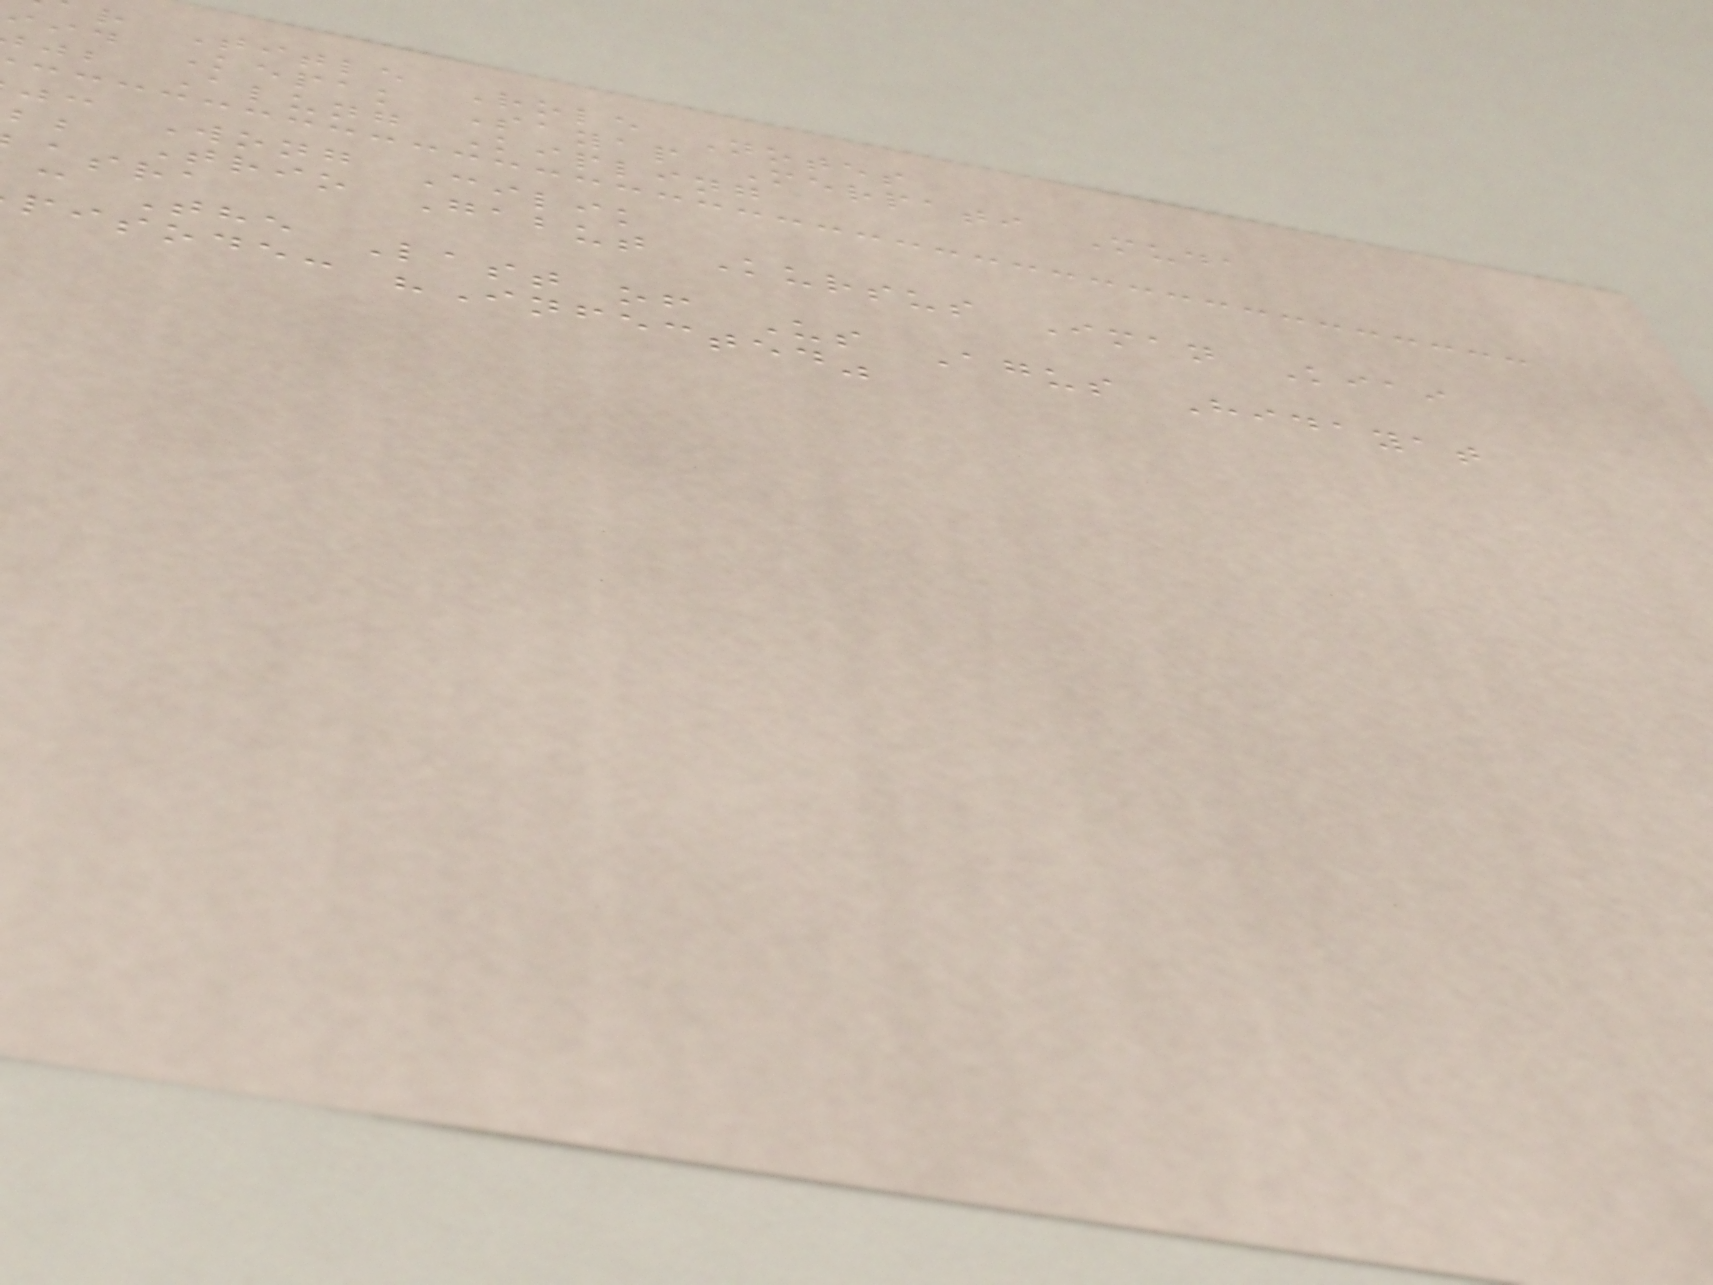r Title Role Notes
iid Kepak Sayap Merpati Muda
jb Alung Kipling
jc Wong Cilik
bb Trio Gabut Kursus Iman Kiai
asra
c The Last of Us Agus Hidayat
pisode: "Infected"
